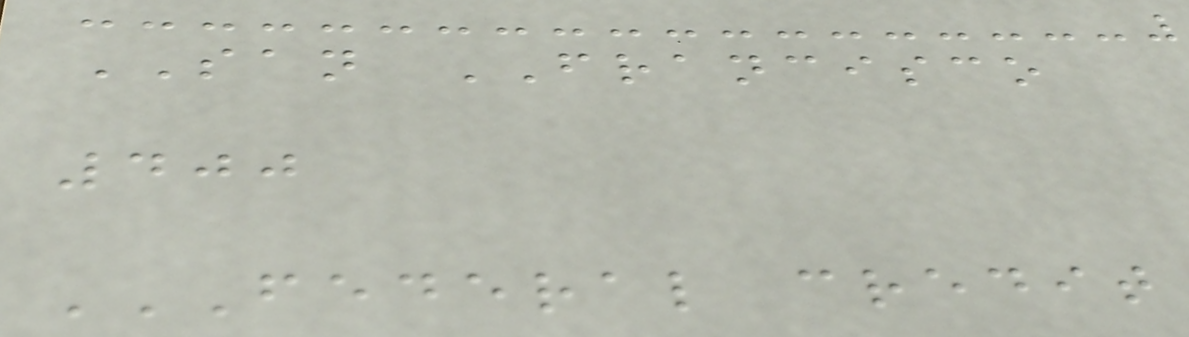SAN FRANCISCO
400
FEDERAL CREDIT
